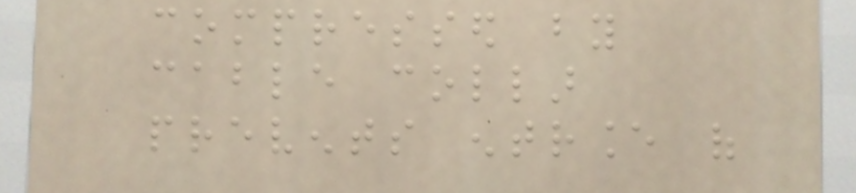compressed by
cable collar
prevents entrance of
